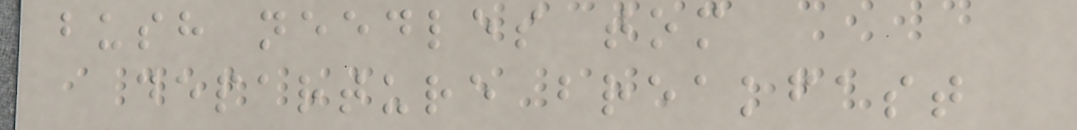bush needles tom
departure breakfast
